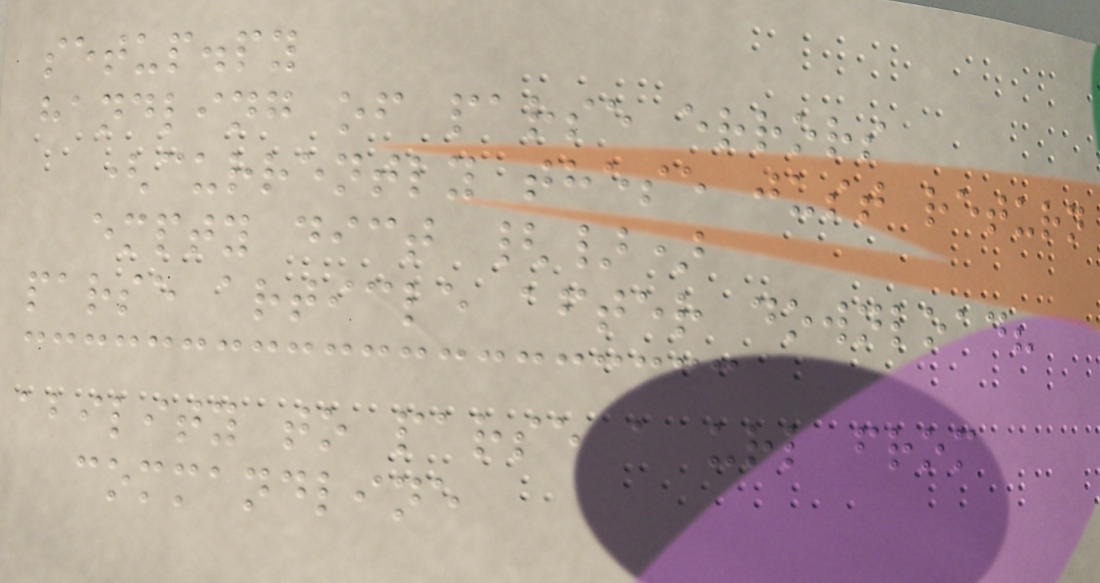setup.py
handling of parse errors
(currently these just return
empty dict {})
parse article after download?
ability to parse a url from
commandline
